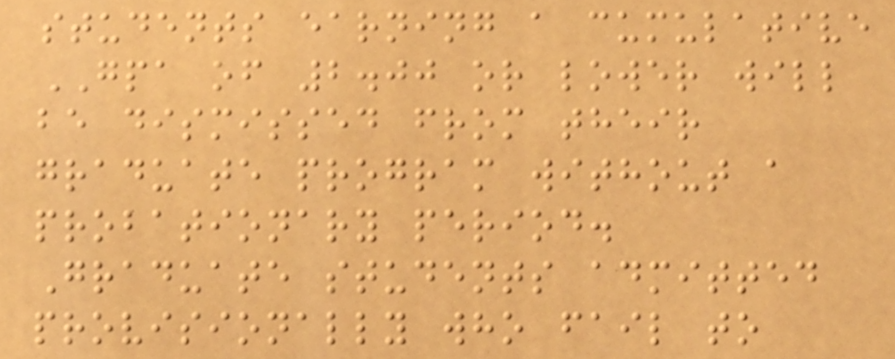students earning a cumulative
GPA of 2.00 or lower will
be dismissed from their
graduate program without a
probationary period.
Graduate students admitted
provisionally who fail to
